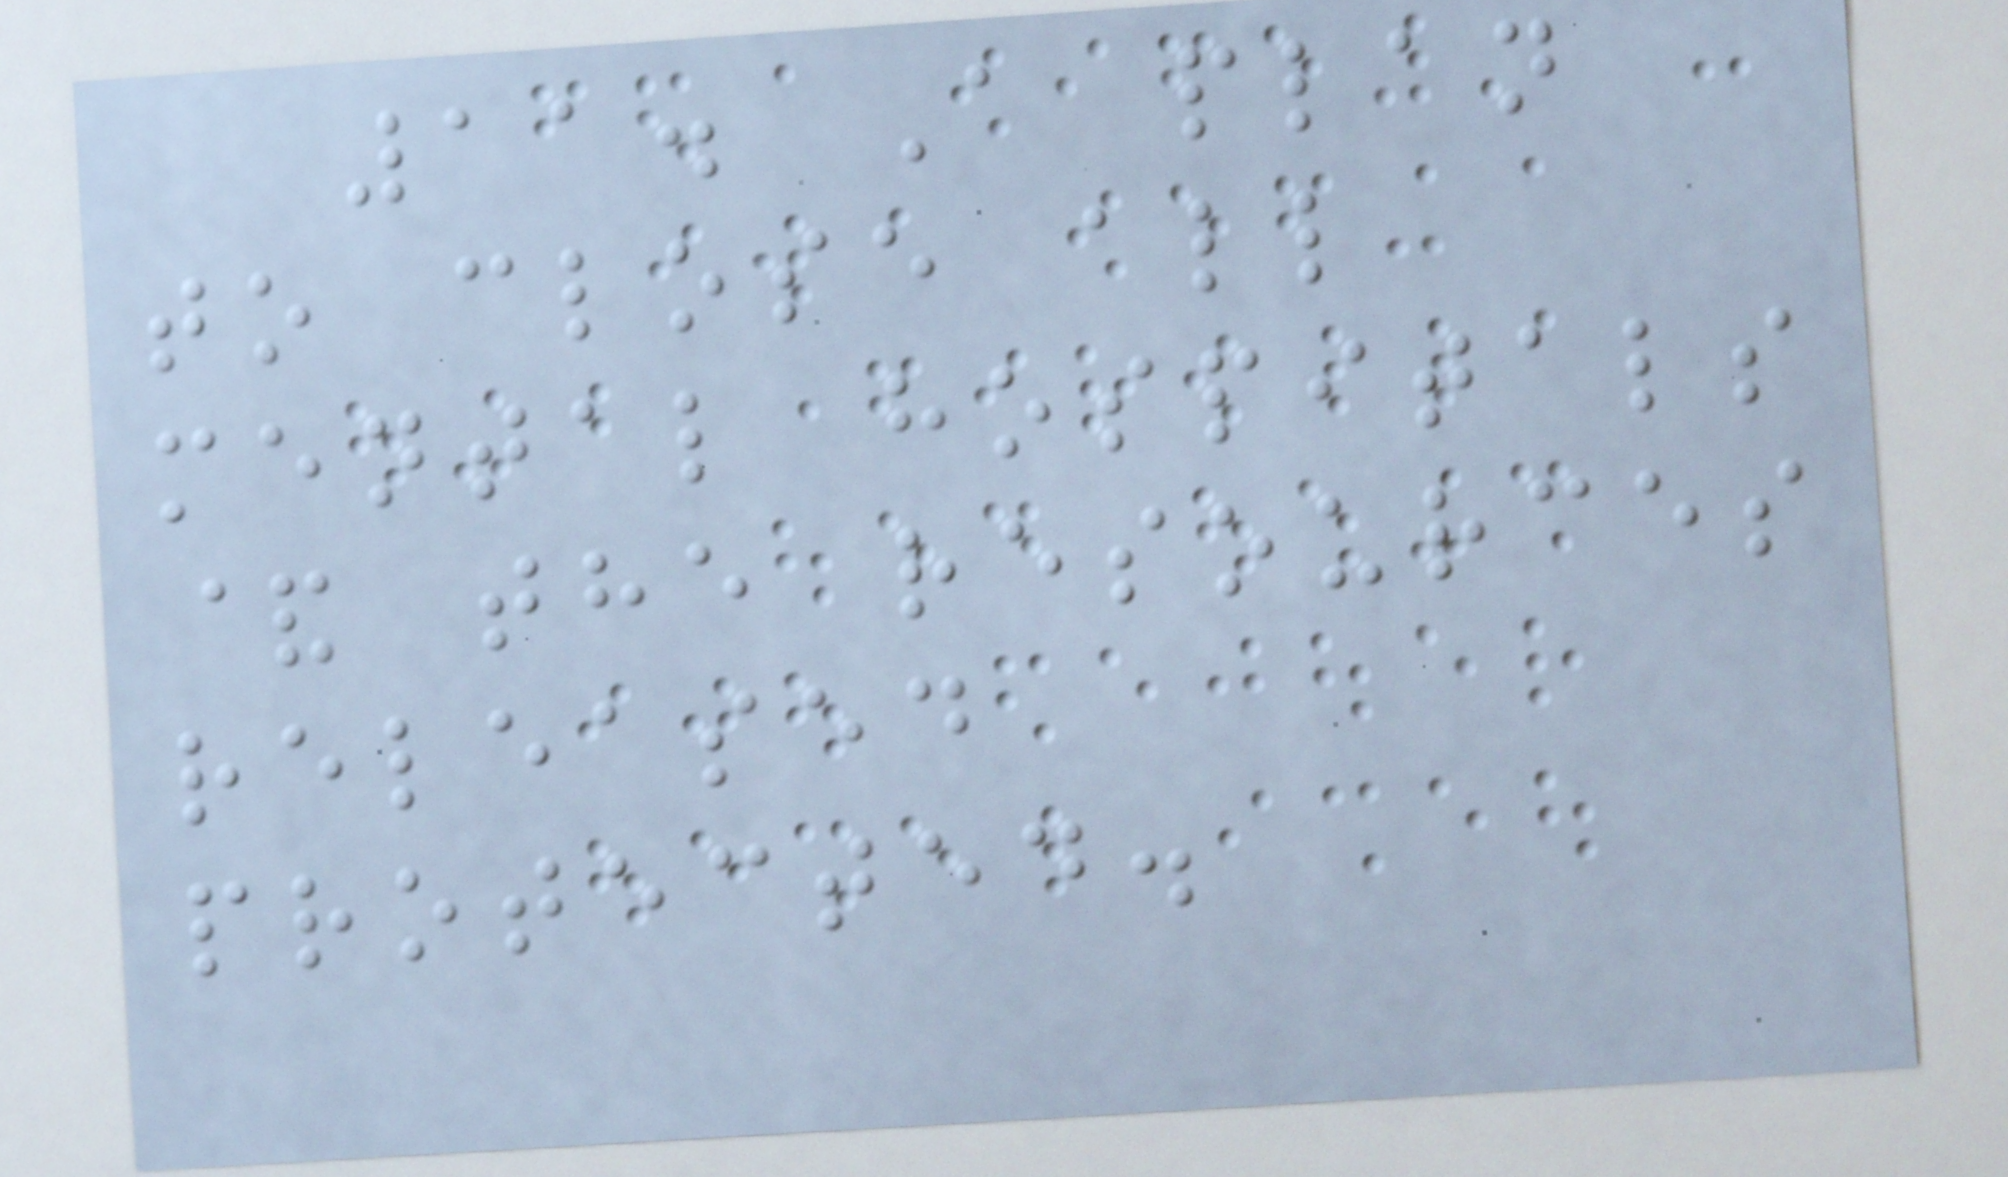11. A plan
to close all
mental hospitals
& the resources
released
protected.
